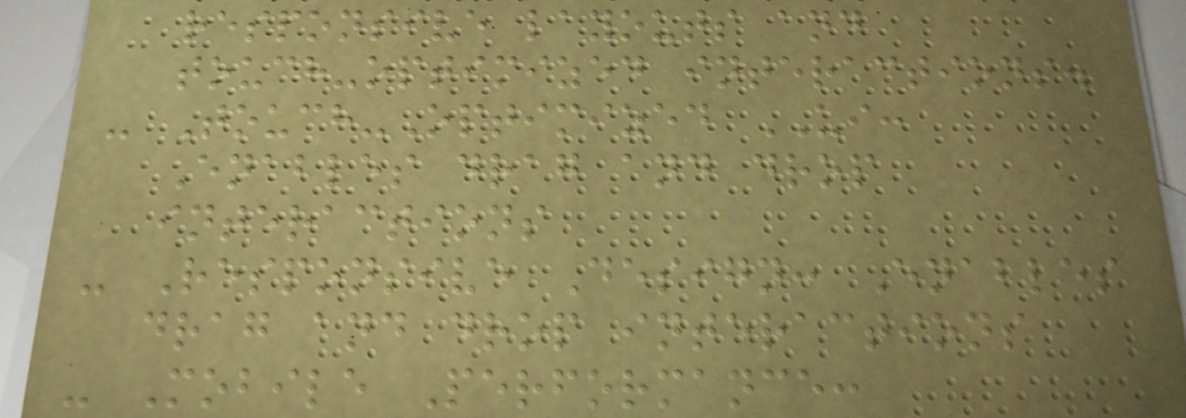responsive layouts and
touch-optimized interactions.
- Touch-Optimized UI:
Enables drag and drop
interactions
- Responsive Design: Enables
drag and drop interactions
- Mobile Performance:
